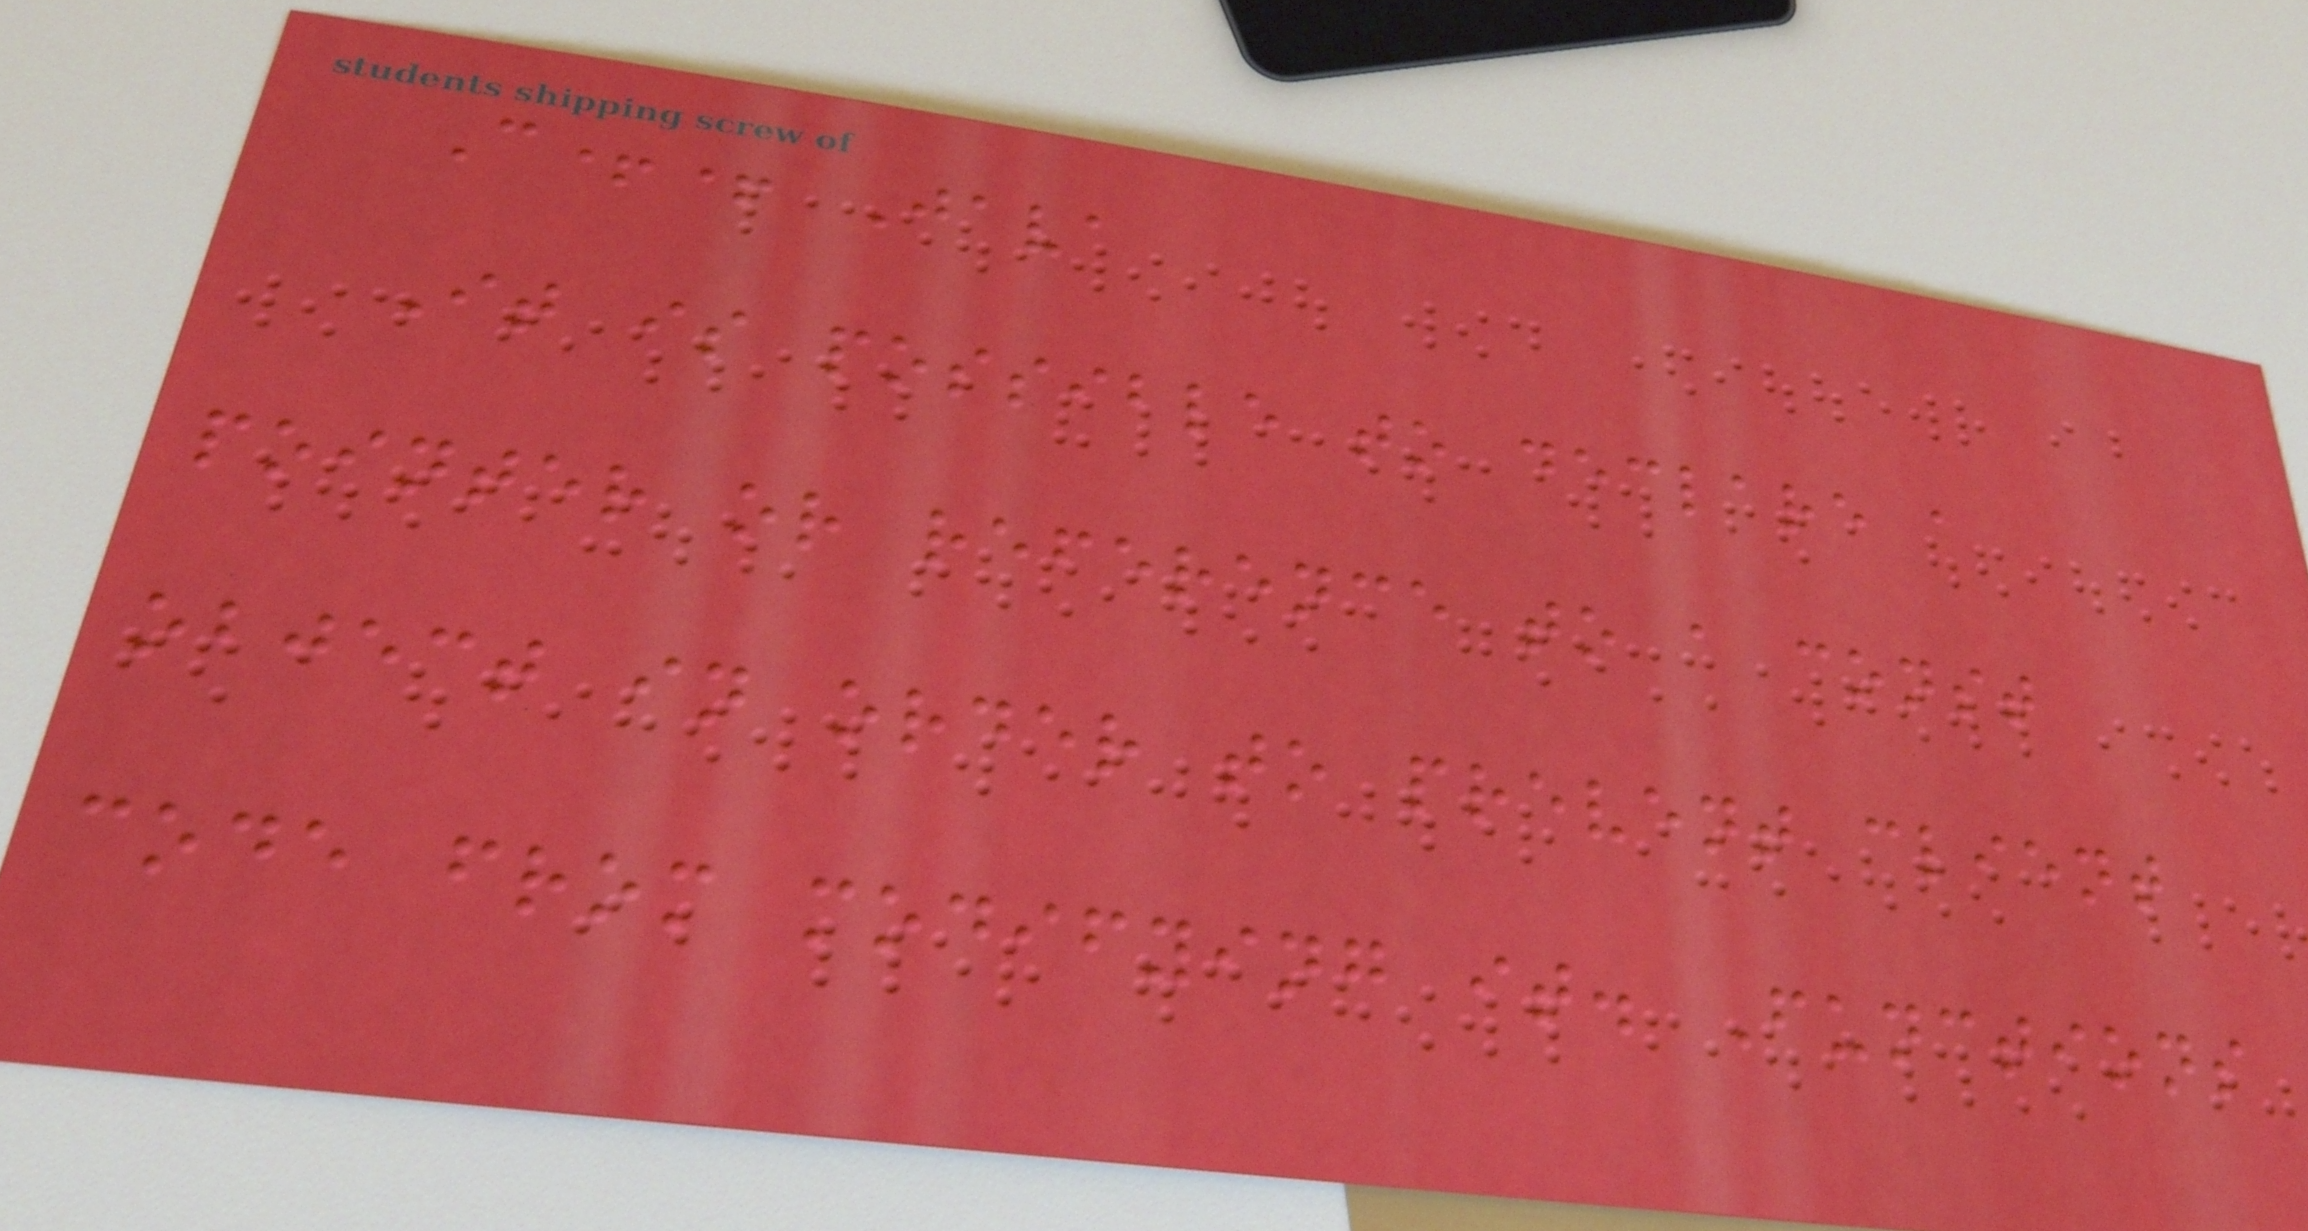C++ Java
It is possible to declare a
pointer or reference to a const
object in order to prevent client
code from modifying it. Functions
